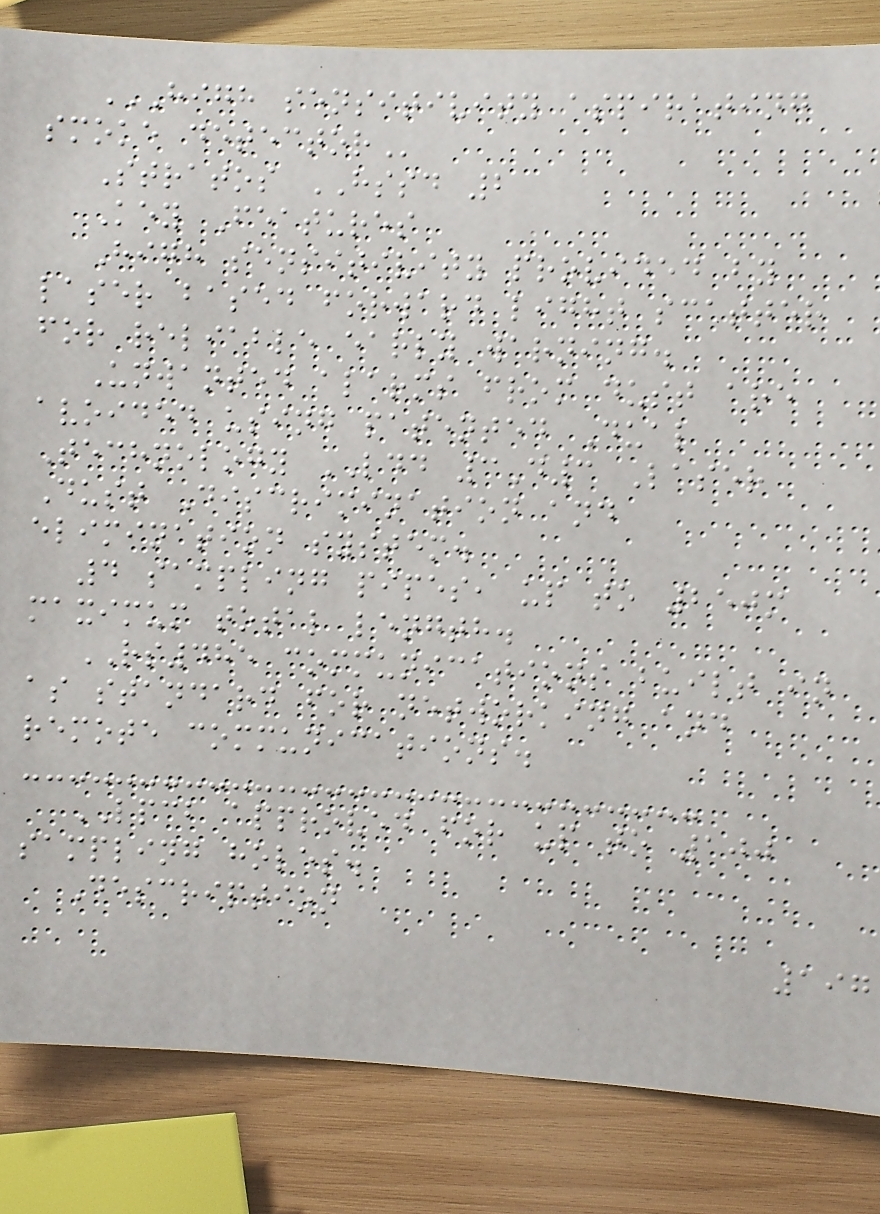HIGH SENSITIVITY ASPIRATING
SMOKE DETECTOR
Stratos HSSD 2
Key Features
High sensitivity provided by
laser based forward light scatter
for reliable early warning.
Unwanted alarms from dust are
avoided using patented Dual
Technology LDD 3D3 Laser
Dust Discrimination and
elimination system.
4 sampling pipes, up to 250m
maximum total length.
RS485 communications built in
as standard for networking and
remote communications.
LPCB approved for up to 100
sampling holes.
Description
197
